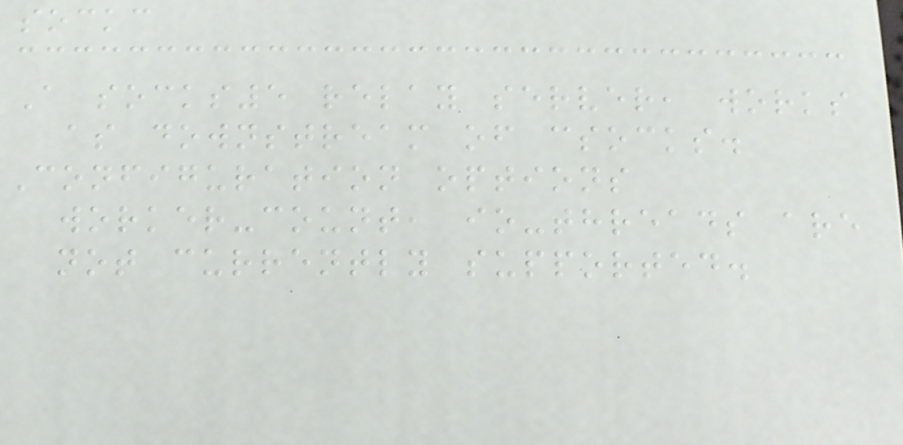sockc
A socks5 relay server, works
as downstream of csocks.
Configuration options
worker-count, io-threads are
not currently supported.
